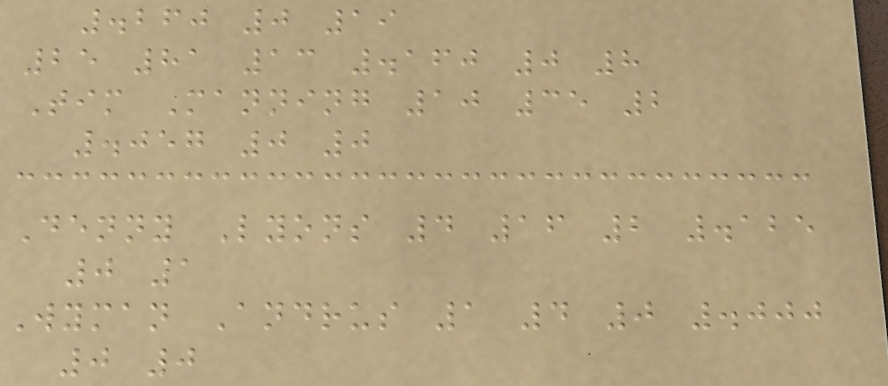.260 0 19
25 81 13 .160 0 8
Tim Manning 10 35 2
.057 0 0
Denny Lyons 4 16 2 .125
0 1
Wyman Andrus 1 4 0 .000
0 0
